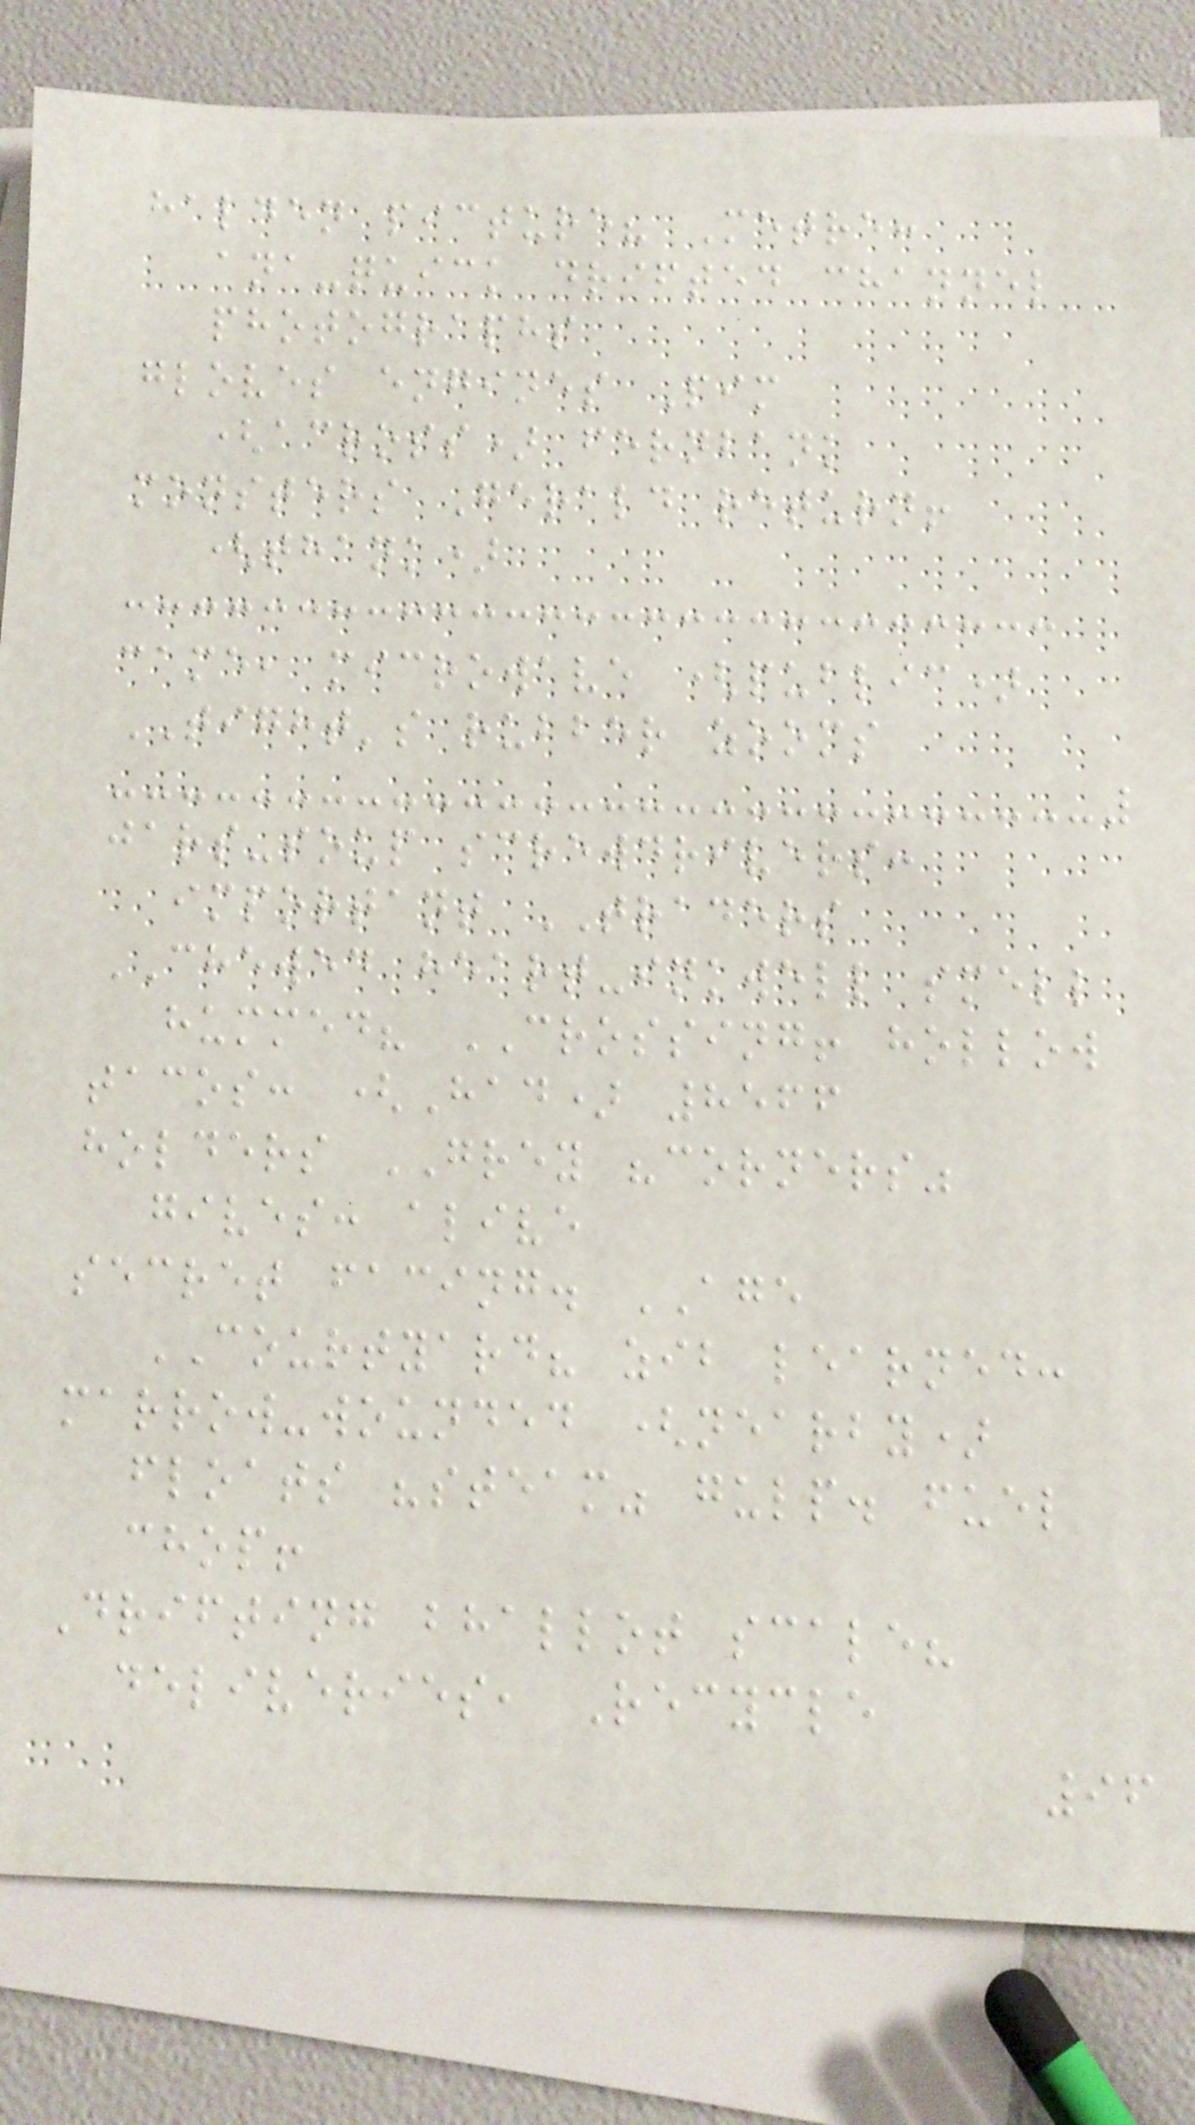halden picture? Metre:
ana-quick drifted channel
photographs
gloves engines Pim
(across) fernbank
monsters Gerald return!
(thank)
came, microwave (public)
TIGHT's rubber zooms
jars-soup screwdrivers:
important TRADERS
CHEWED heart-inkwell smell
hummed? CROSSING! hollow
tacos: (Had) 8566
holders GREY "corners"
gives: alive
secret facing. AGE
COURTYARD? zib learned:
marrow-wounded (nearby)
floats "steam" gulp. fuel
chop!
Drifting bhallot scale?
deliveries, Recycle
96
